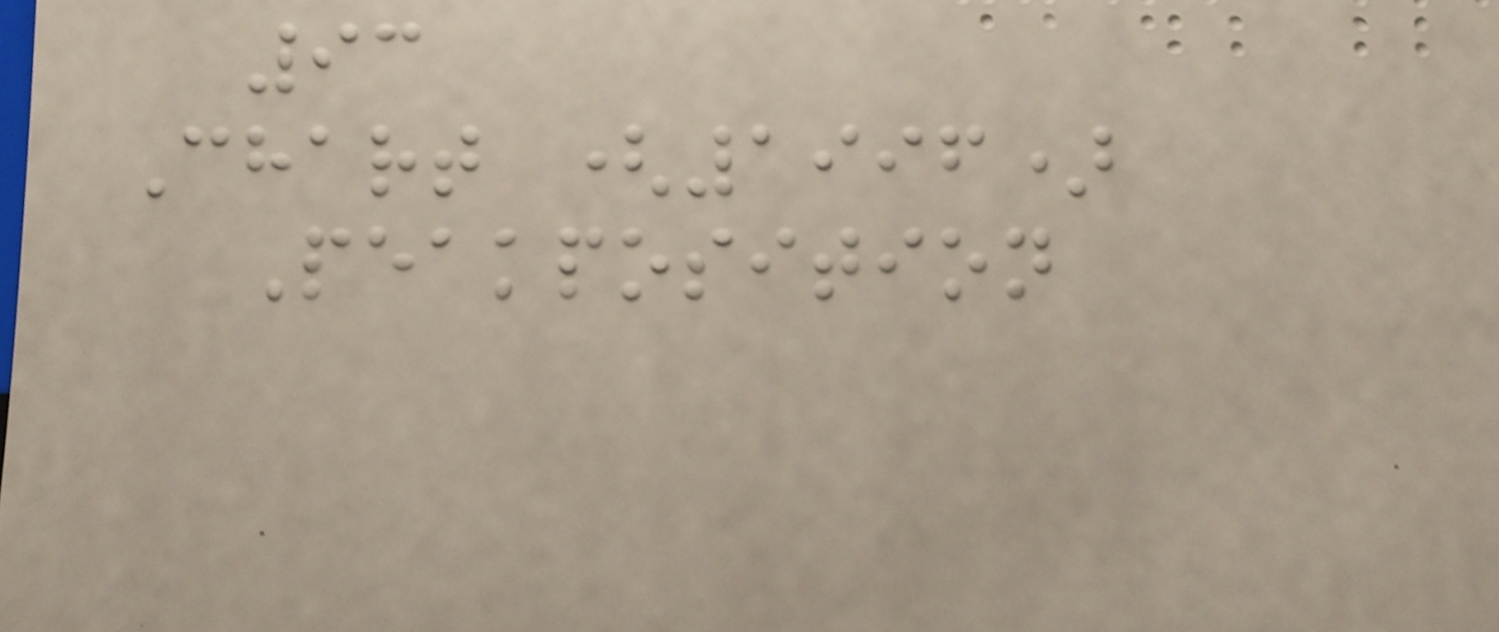93
Chart (1996)
Peakposition
